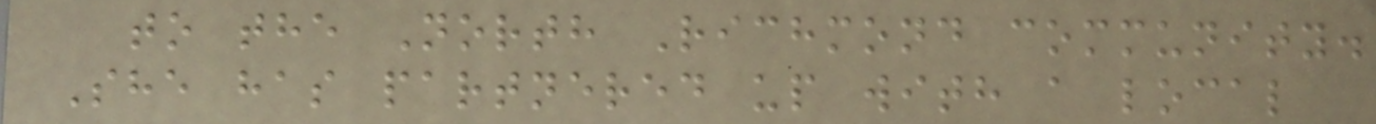to the North Richmond community.
She has partnered up with a local
